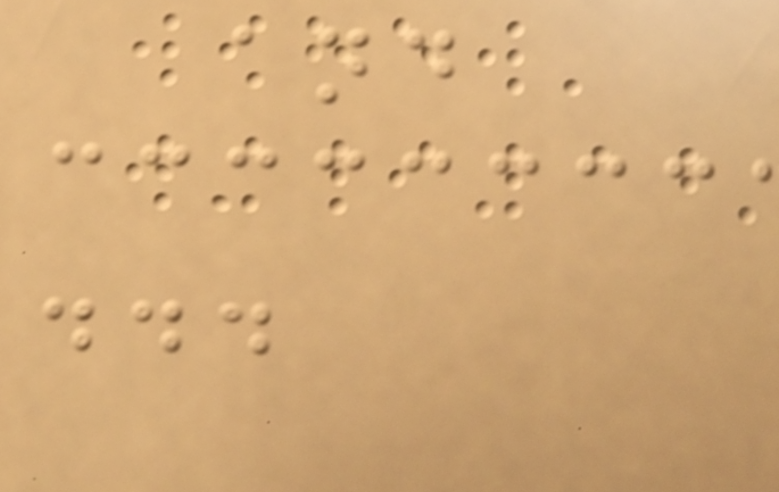and
...
